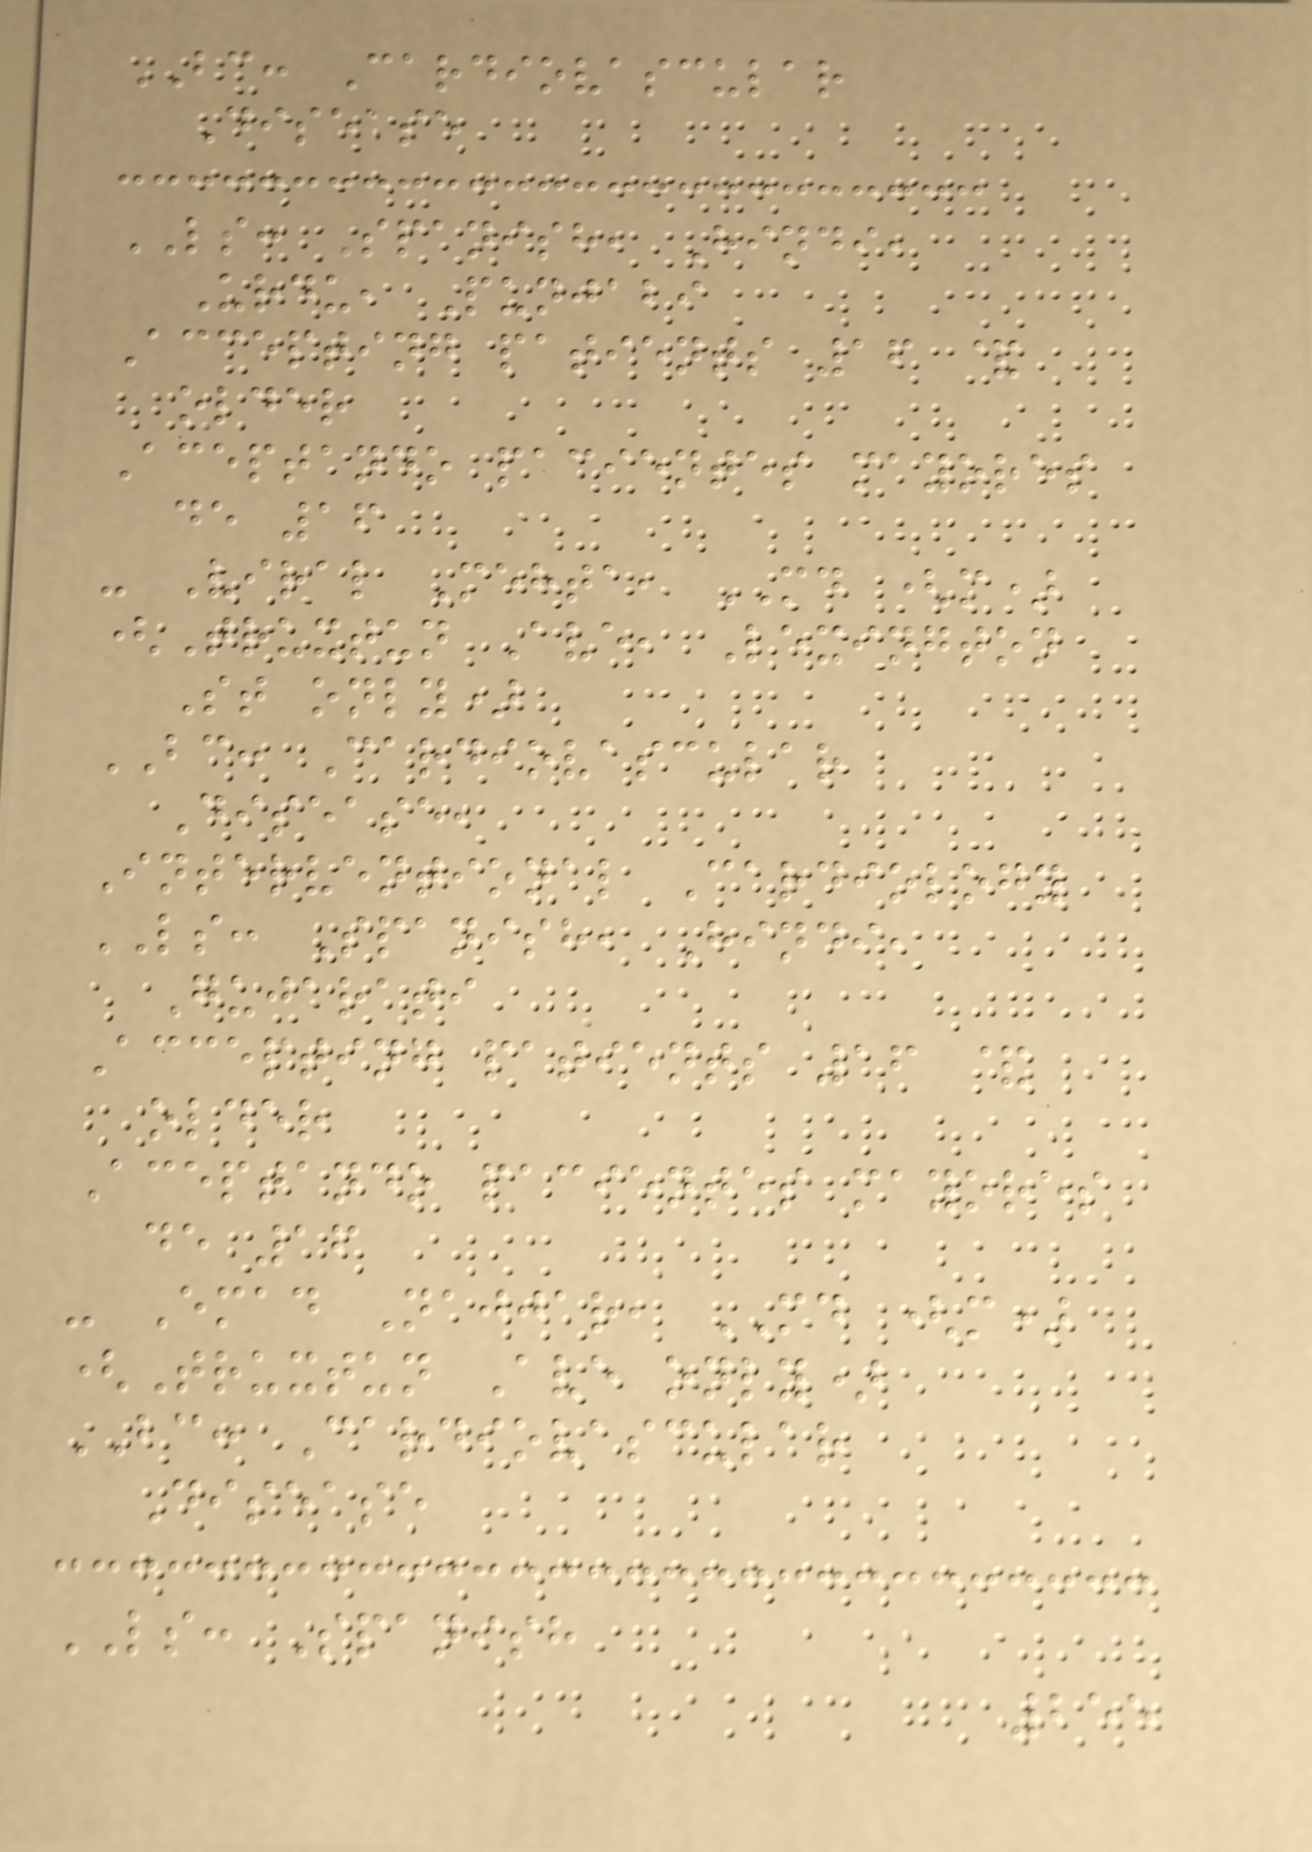BC: Cardiovascular
Disease
LS: Spanish, Hindi,
Urdu, Punjabi
Accepting patients 16 &
older
Aceptando pacientes mayores
de 16
- Viral Mehta, MD (m)
(Truxtun Ave, Lexington
St only)
BC: Cardiovascular
Disease,
Interventional Cardiology
LS: Spanish, Hindi,
Gujarati
Accepting patients 16 &
older
Aceptando pacientes mayores
de 16
- Emad Najjar, MD (m)
(Truxtun Ave only)
BC: Cardiovascular
Disease
LS: Spanish
255
